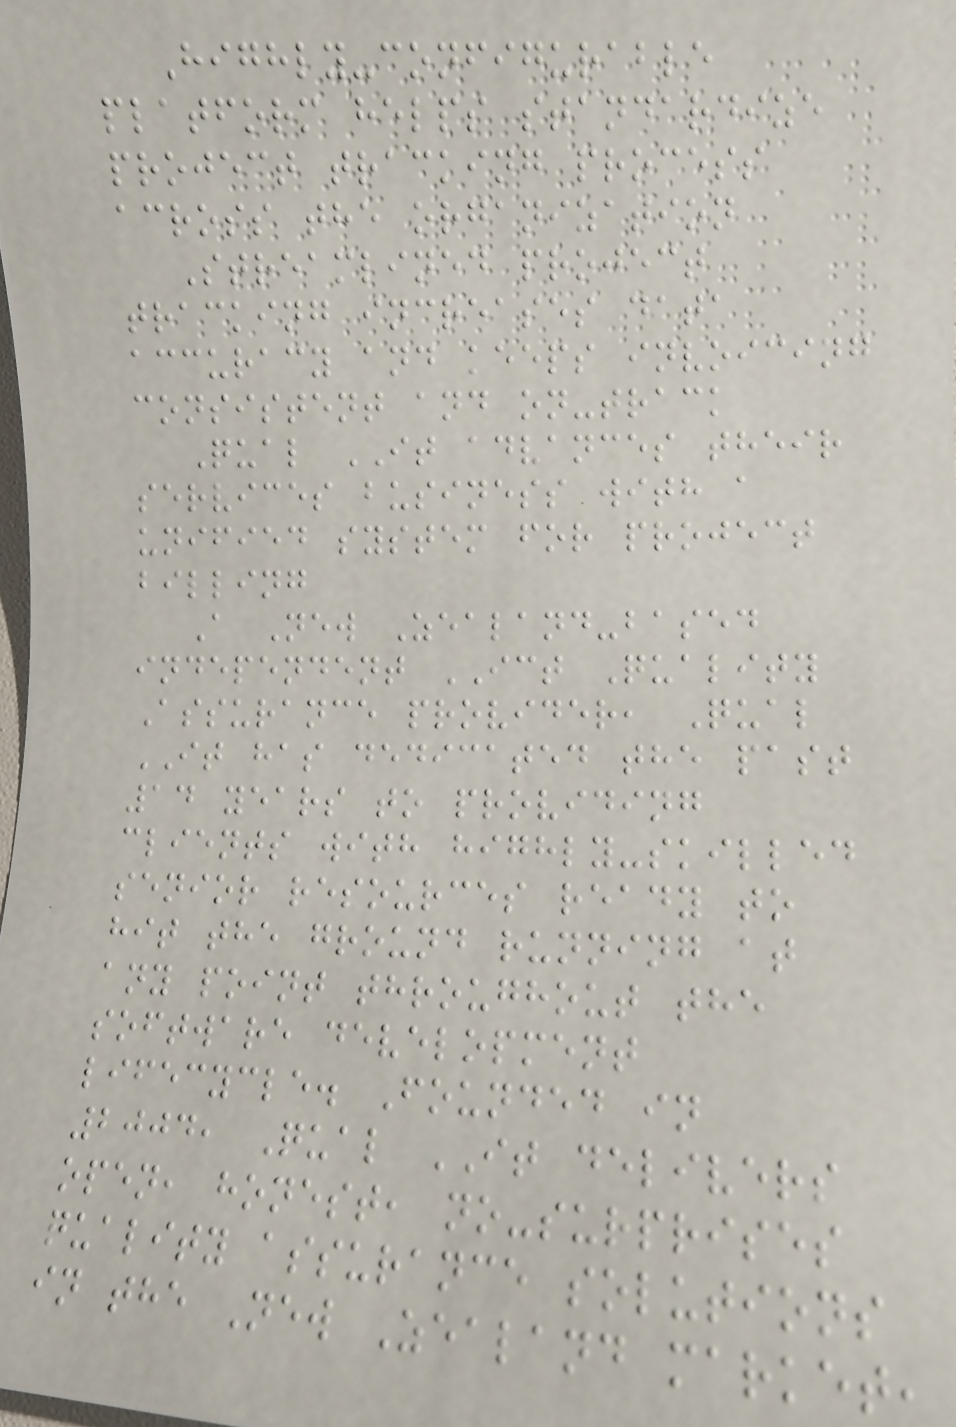Highly-configurable
platform helps standardize
project tracking process
across the organization
Streamlined project
tracking increases data
accuracy and keeps invoicing
consistent and on-track
Qual IT advances their
services business with a
unified system for project
billing
A New Zealand-based
independent ICT Quality
Assurance provider, Qual
IT has dedicated the past
14 years to providing
clients with highly-skilled
senior resources ready to
hit the ground running at
any point throughout the
software development
lifecycle. Founded in
2004, Qual IT delivers
open, honest, no-surprises
quality assurance solutions
in the New Zealand market,
